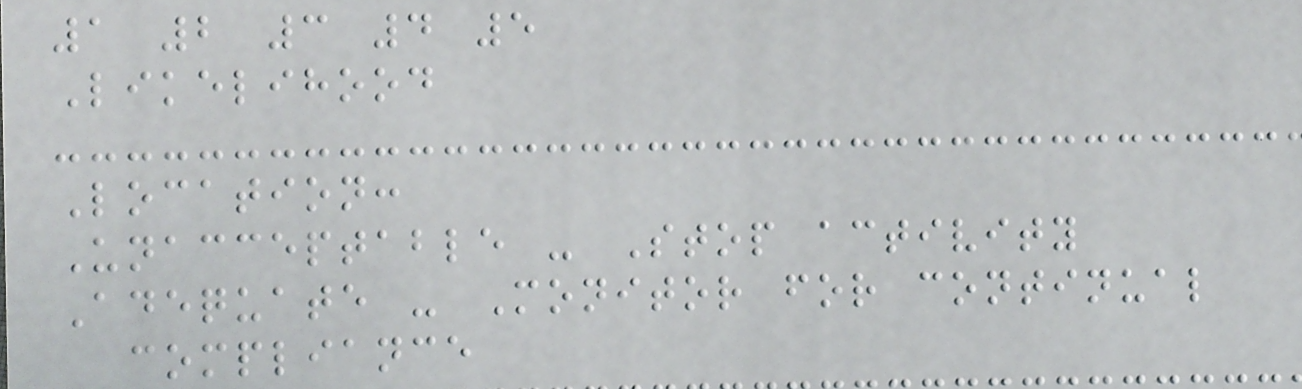1 2 3 4 5
Likelihood
Location:
Unacceptable - Stop activity
Adequate - Monitor for continual
compliance
